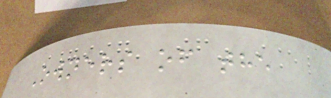Owners of the
